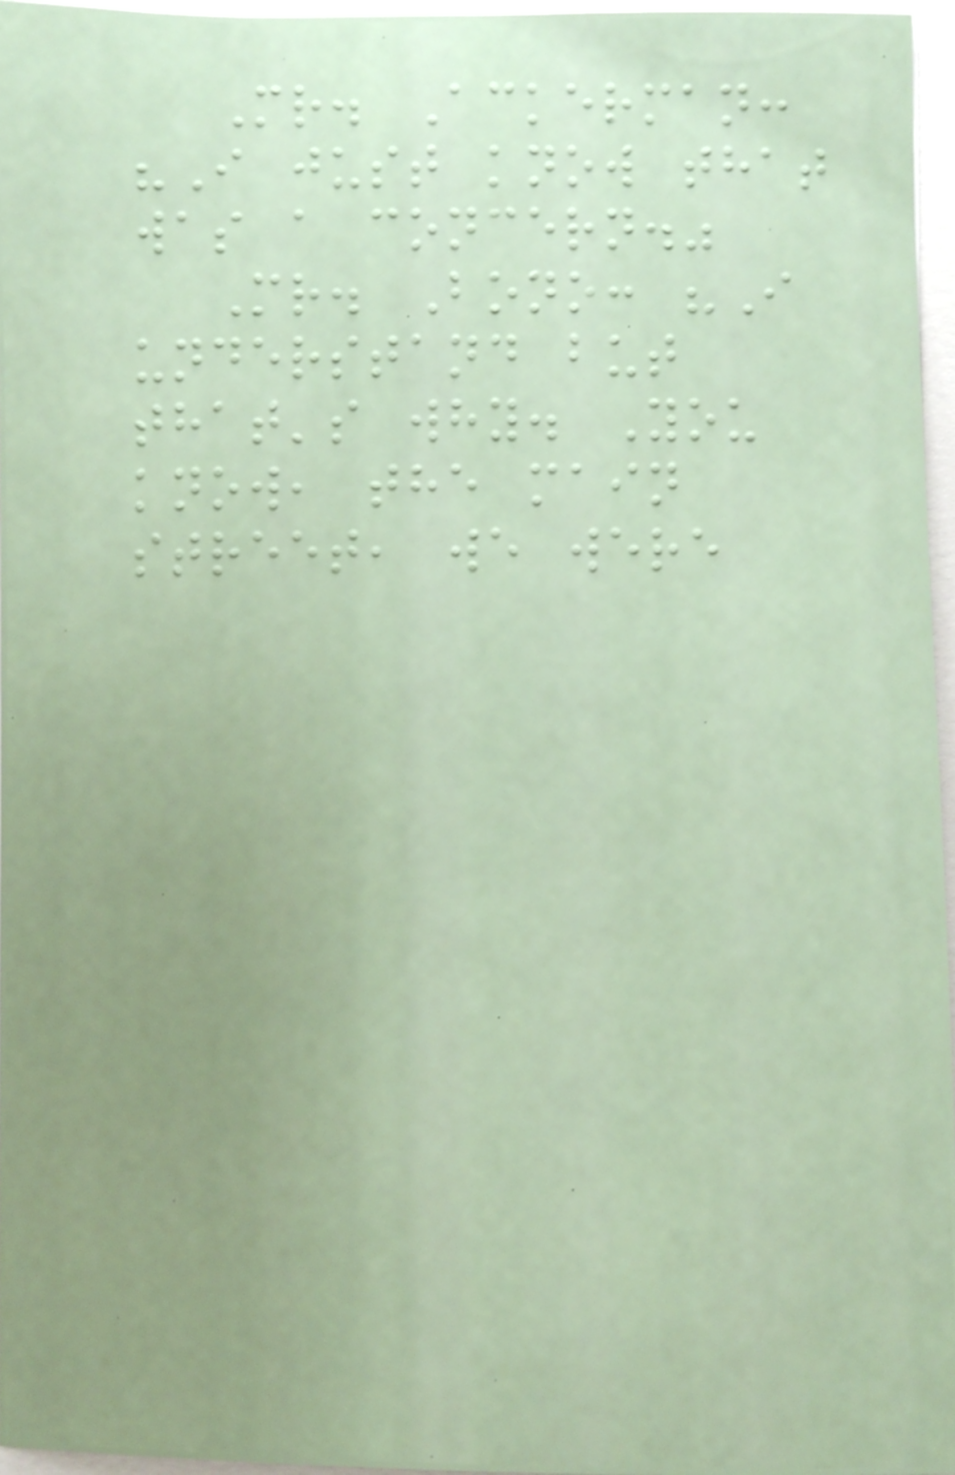Mr. Ackerman:
"I just know that
was a concern."
Mr. Bono: "I
understand but
that's why. You
know, the main
street, we were
